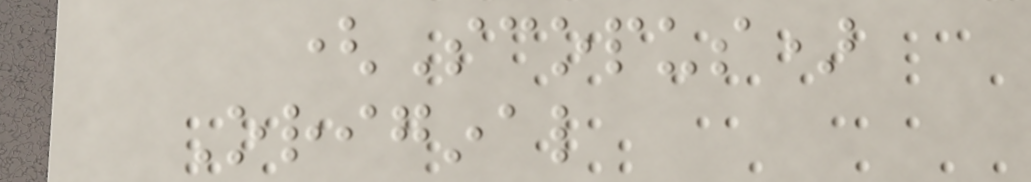(Scopus)
Original
